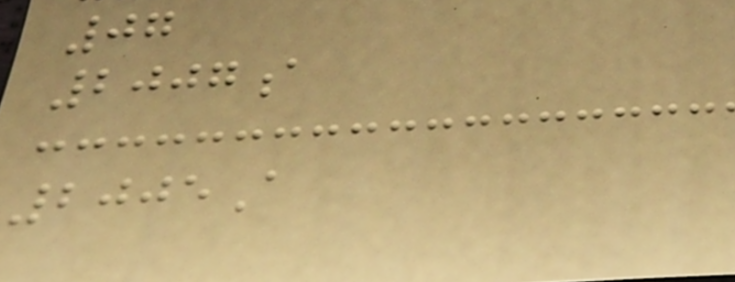07
2007a
2005A
